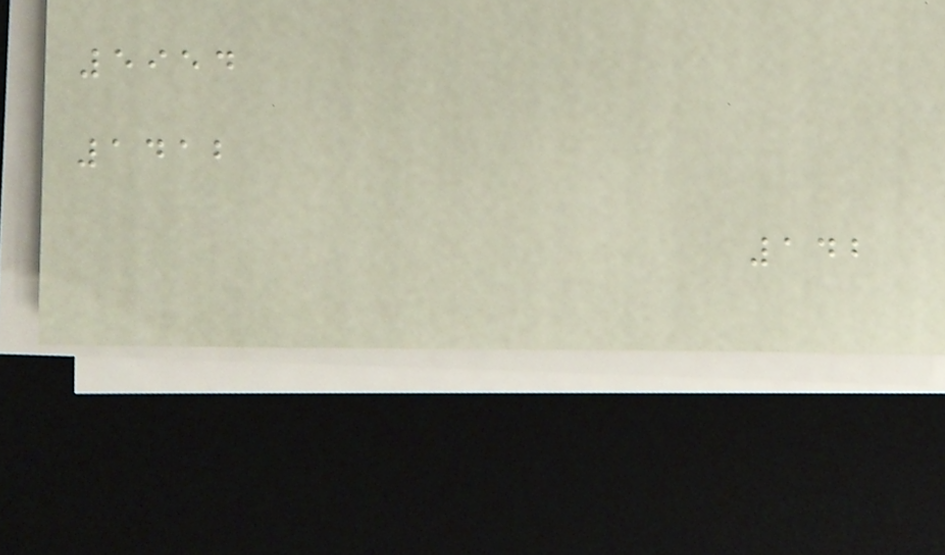5954
1412
142
